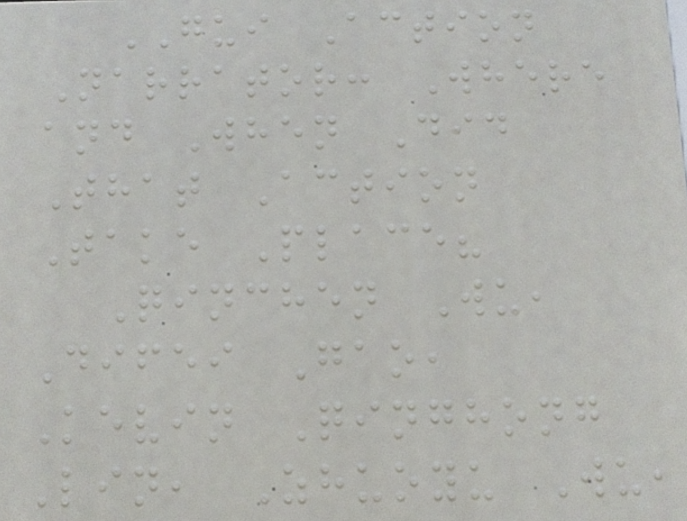GUI Action
Narrator: Where
and When Did
That Action
Take Place?
Qinchen Wu,
Difei Gao,
Kevin Qinghong
Lin, Zhuoyu Wu,
